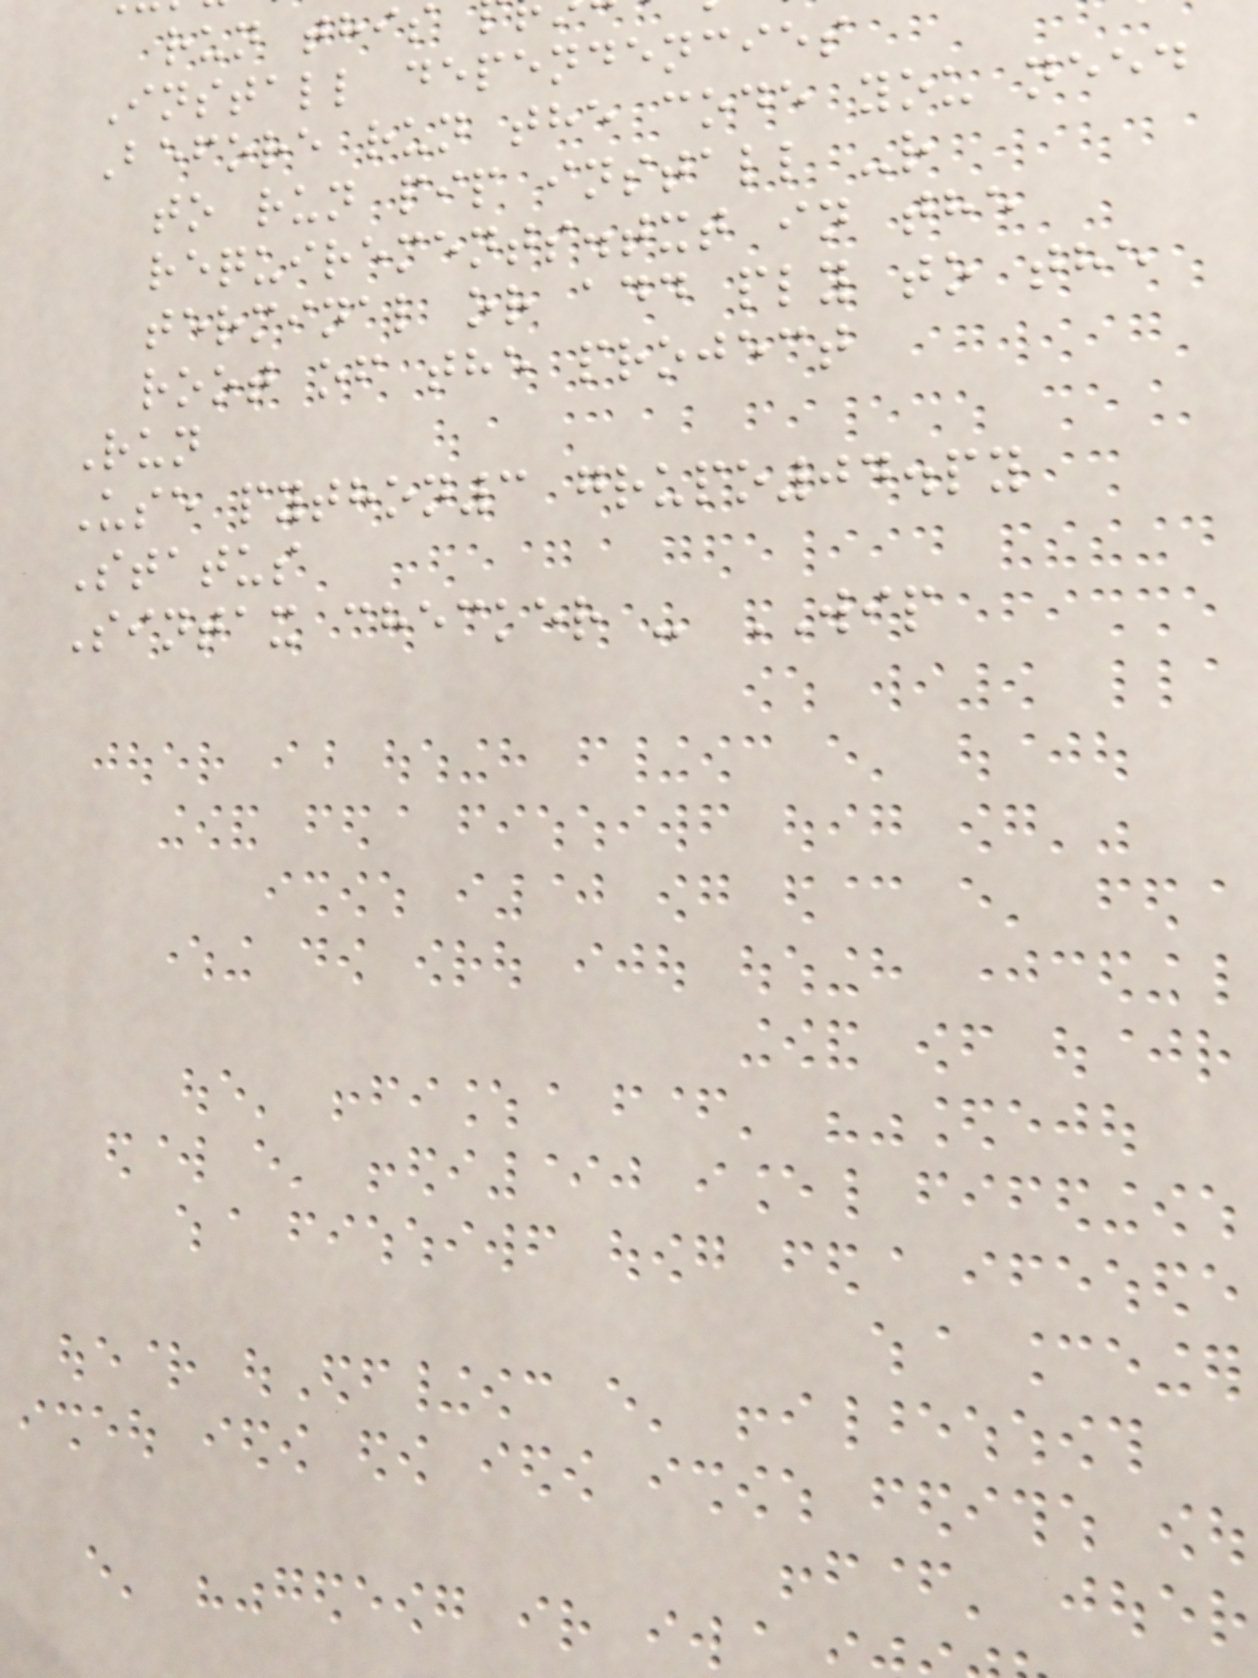run this
Install dependencies
Before run the code you need
to run pip install -r
requirements.txt in the
terminal or add ply to the
root of the project
Run
Use python3 grupo04.py
Status
Sintax checker - WIP
